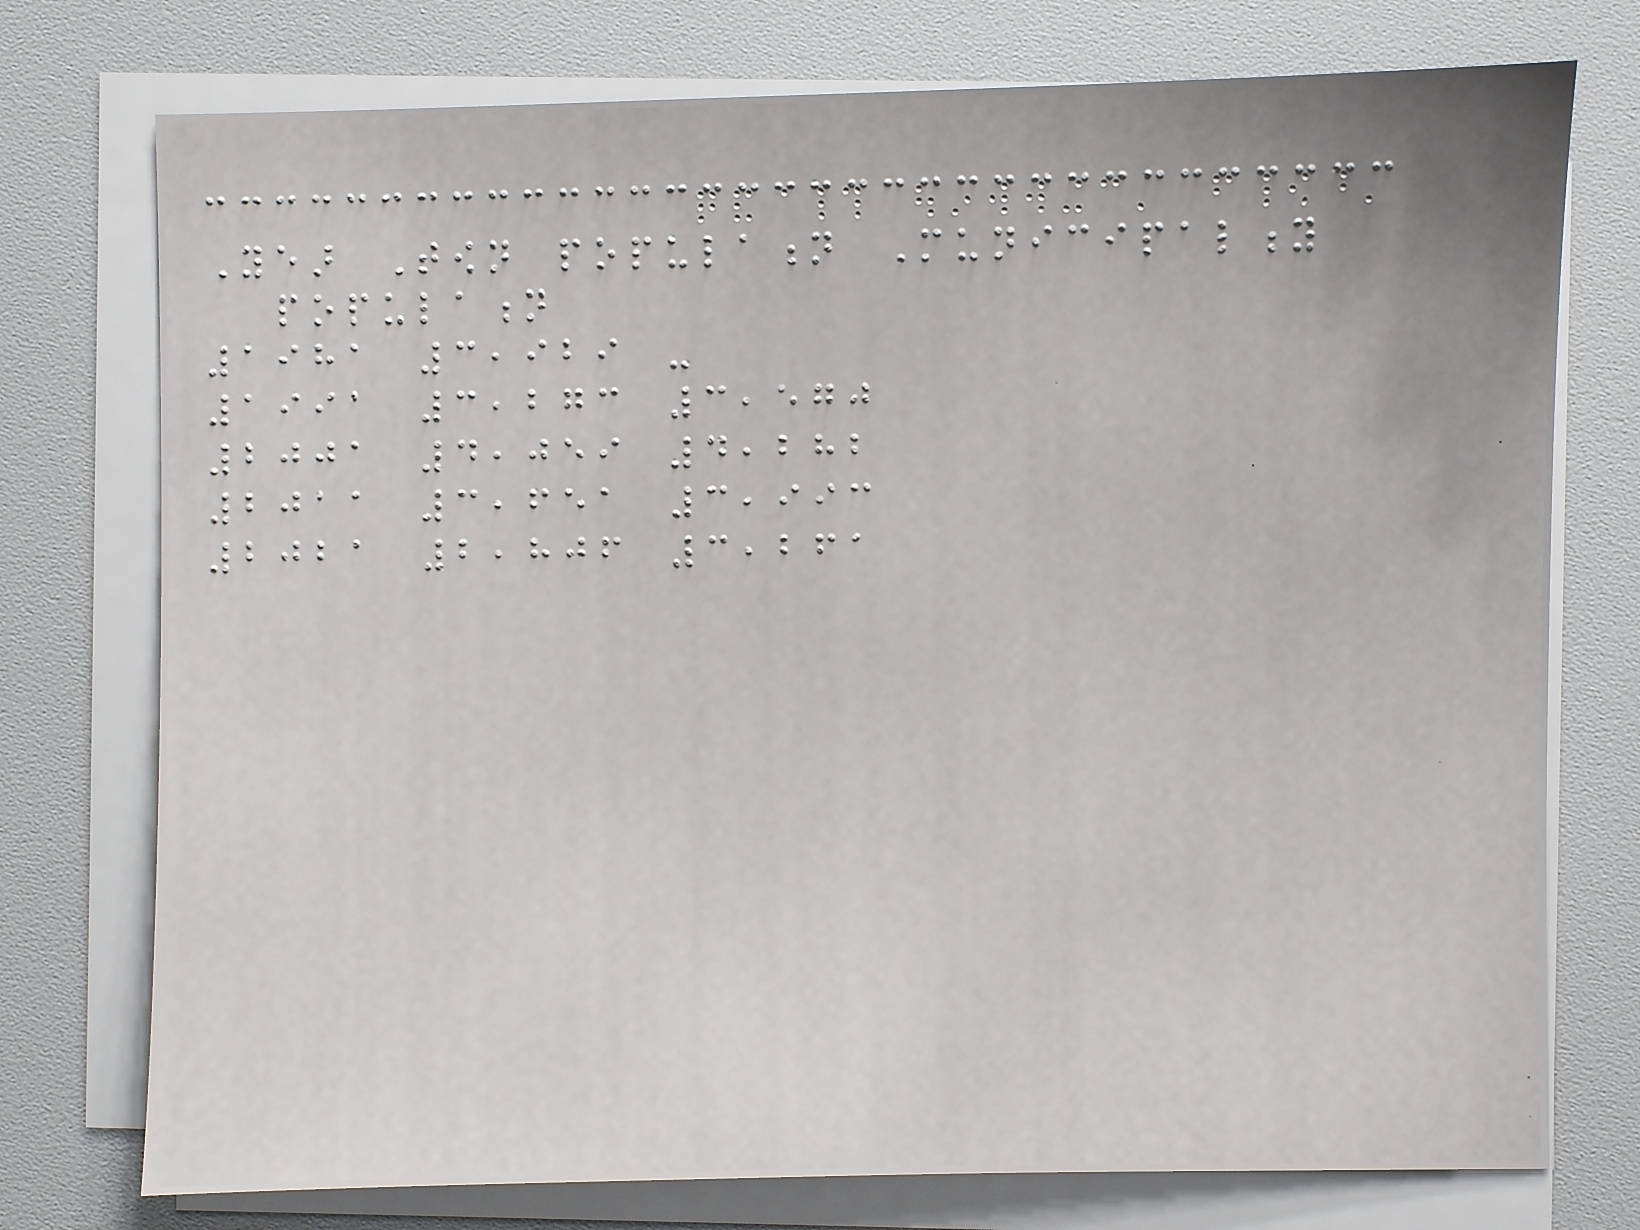Year Town population Municipality
population
1981 3,929 -
1991 3,273 3,570
2001 4,059 4,282
2011 3,651 3,993
2021 2,806 3,261
